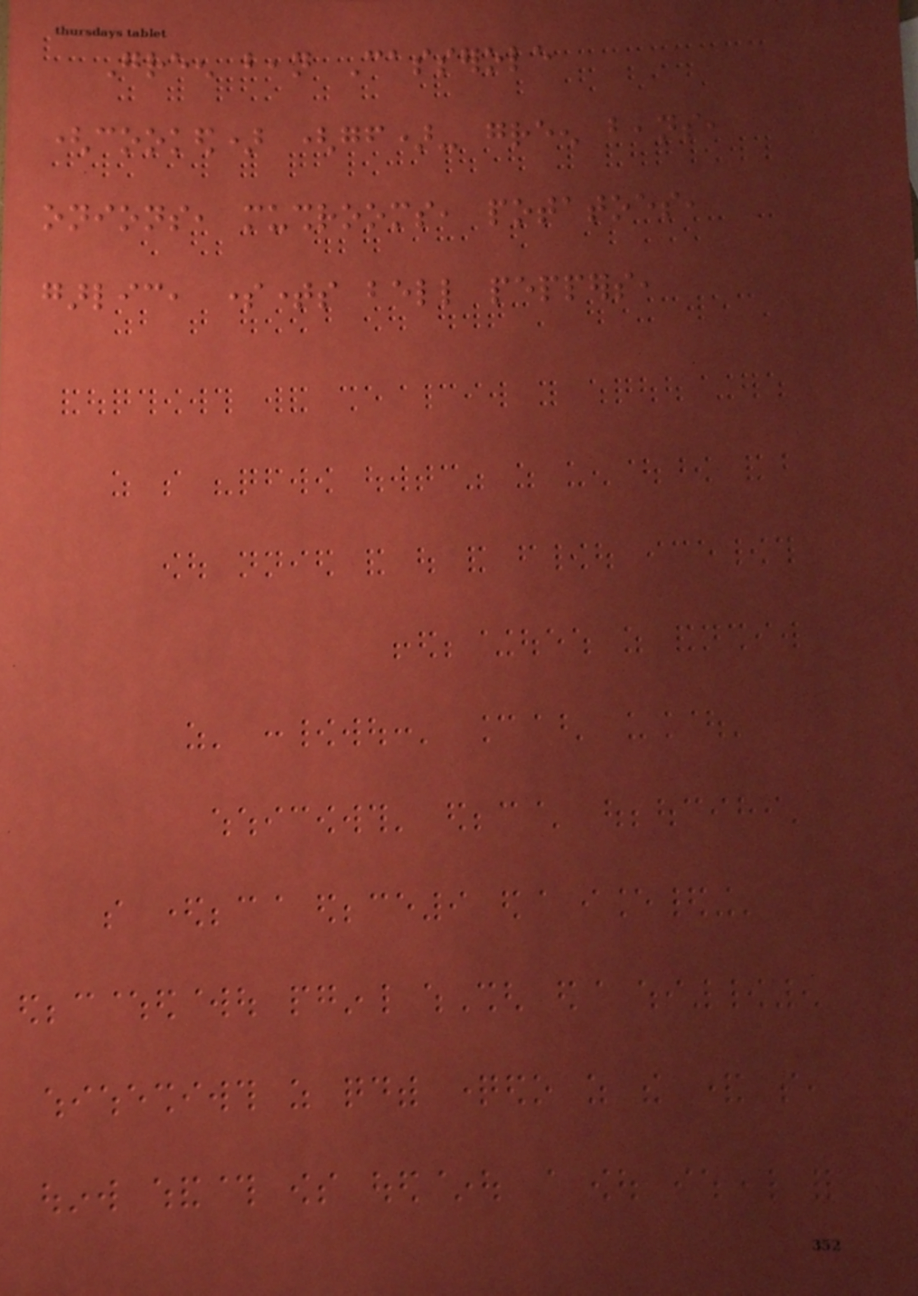Green bean Casserole
(cooked) (gf)- green beans,
onions, mushrooms, potatoes,
garlic, sometimes bell peppers,
